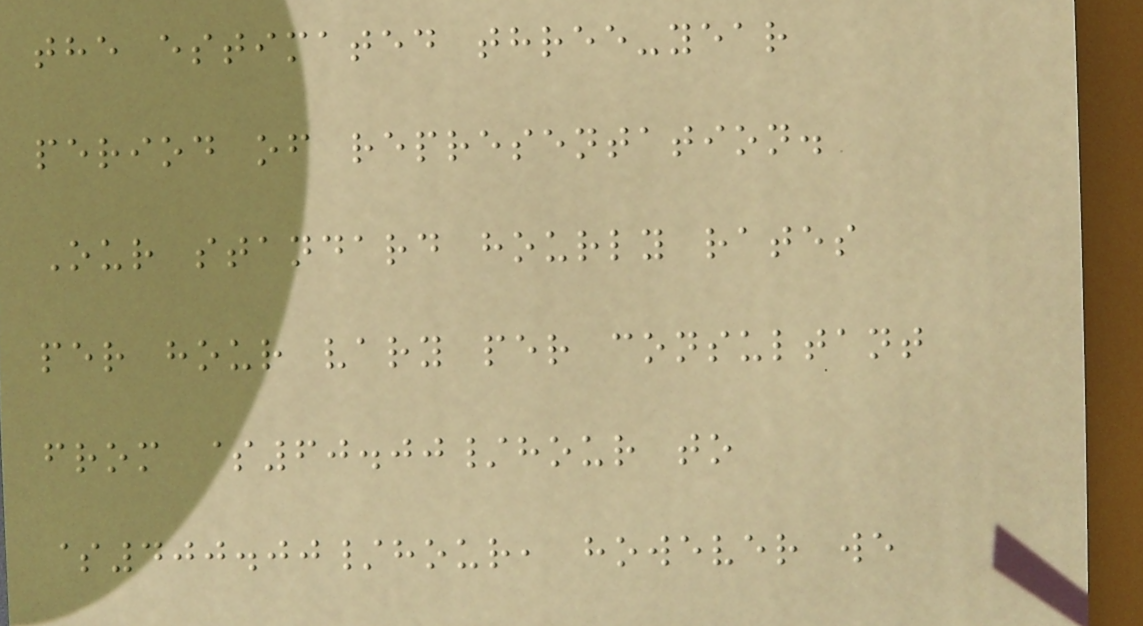the estimated three-year
period of representation.
Our standard hourly rates
per hour vary per consultant
from $60.00/hour to
$400.00/hour, however we
